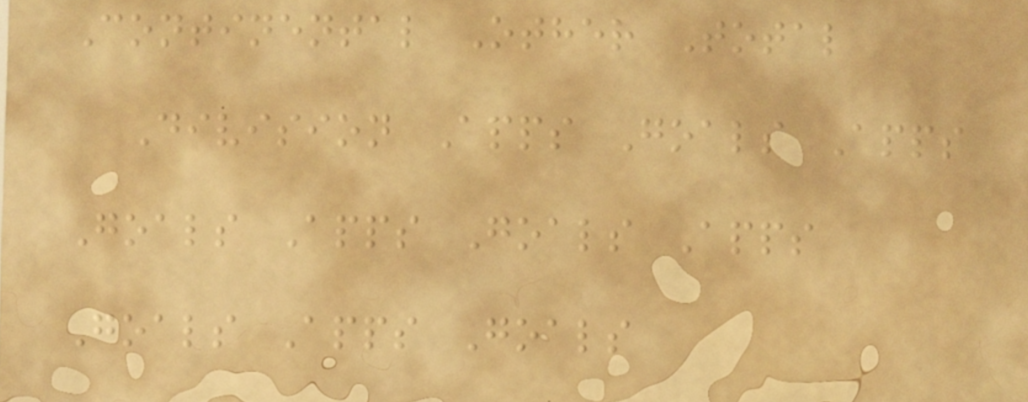Continental Other Total
Division Apps Goals Apps
Goals Apps Goals Apps
Goals Apps Goals
